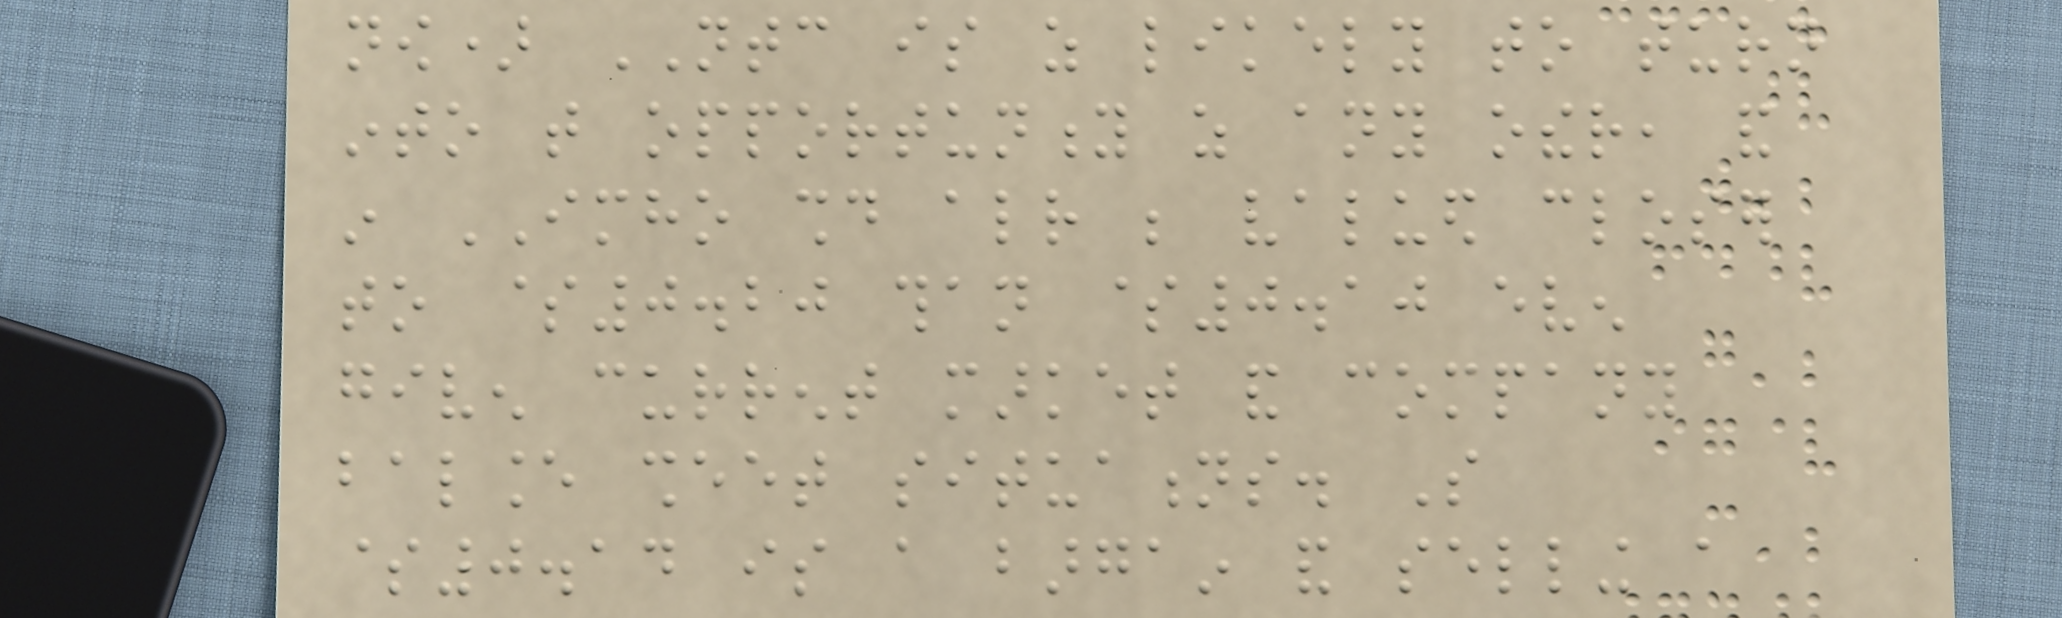now) NTC is as likely to turn
into that opportunity as any other, and
in IMHO should already be valued closer
to $0.20 than $0.10 even
given current market and company
balance sheet situations. So
$0.14 is a bargain and selling a
